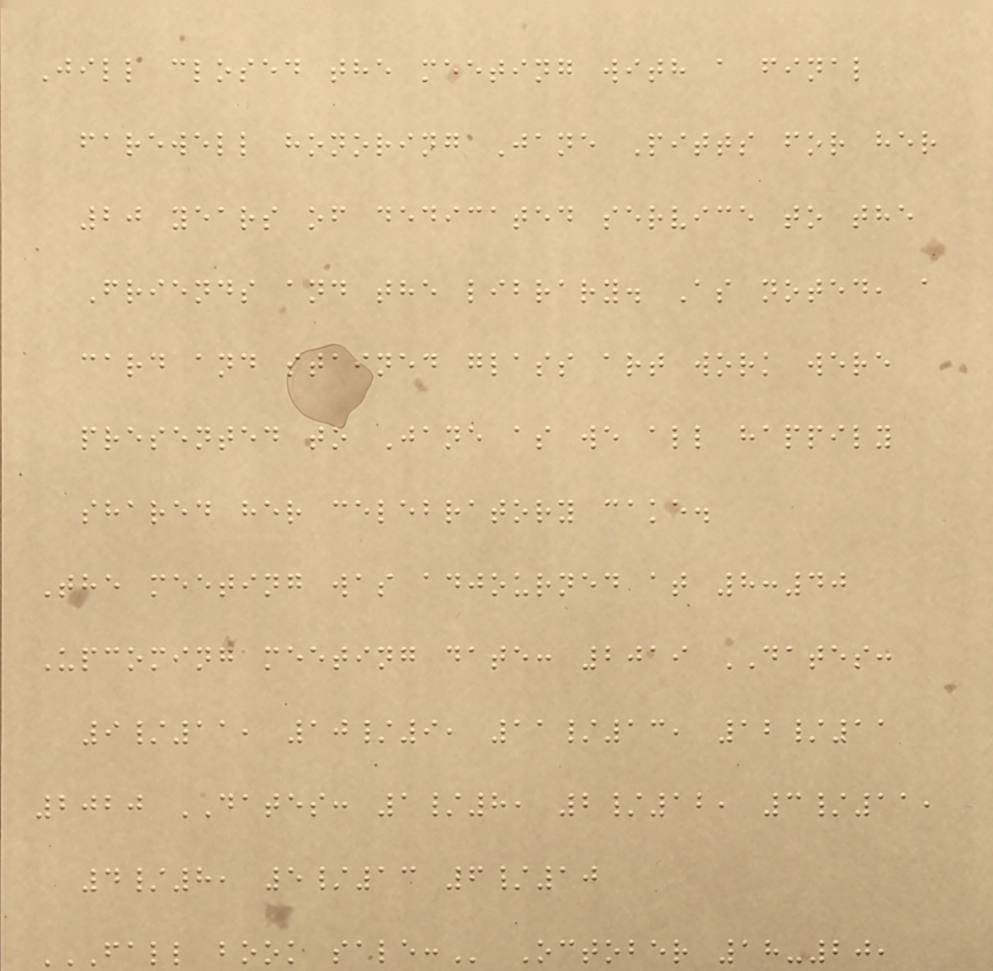Jill closed the meeting with a final
farewell honoring Jane Pitts for her
20 years of dedicated service to the
Friends and the library. As noted, a
card and stained glass art work were
presented to Jane as we all happily
shared her celebratory cake.
The meeting was adjourned at 8:40
Upcoming meeting date: 2019 DATES:
9/11, 10/9, 11/13, 12/11
2020 DATES: 1/8, 2/12, 3/11,
4/8, 5/13 6/10
FALL BOOK SALE: October 18-20,
